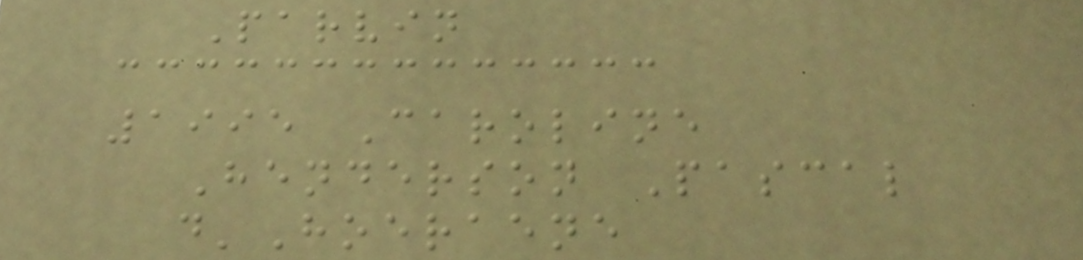Parvin
1995 Caroline
Henderson Pascal
d'Hoeraene
